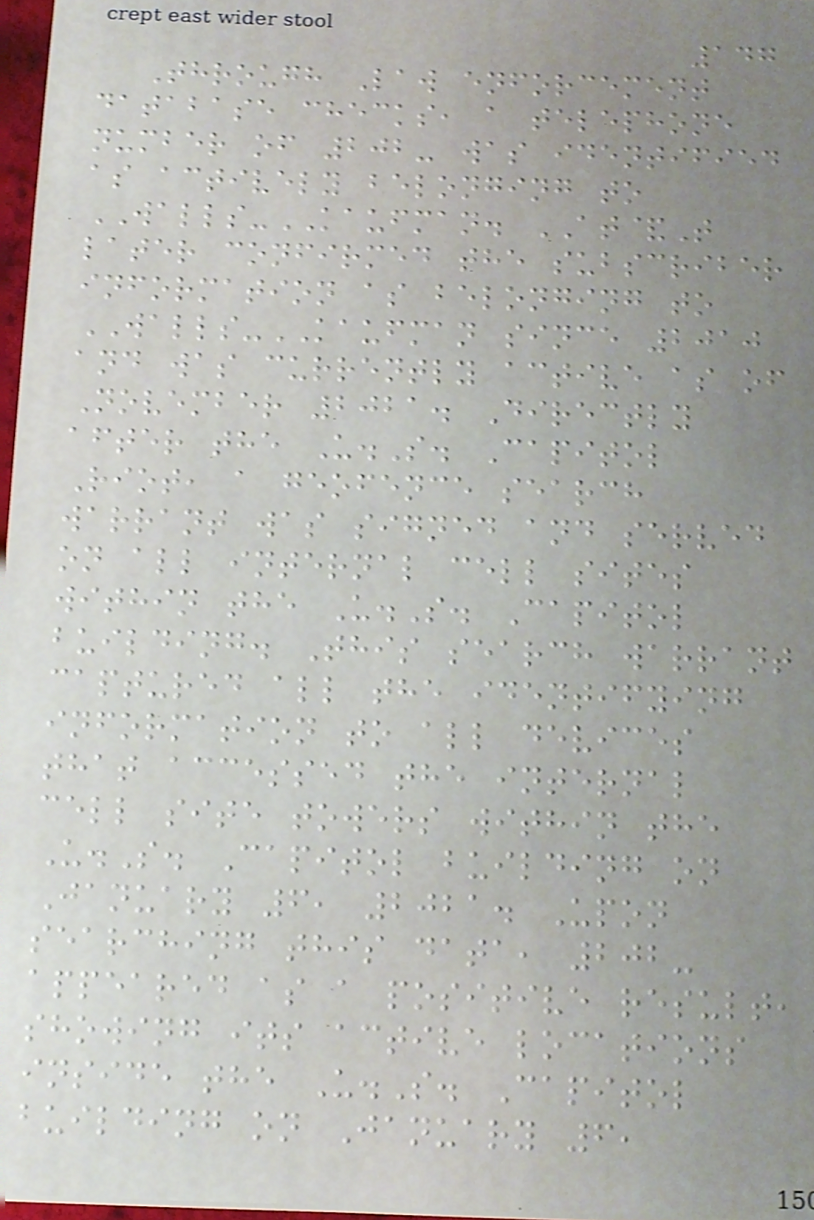147
Through Law enforcement
database checks, a telephone
number of 202- was identified
as actively belonging to
WALLS-KAUFMAN. AT&T
later confirmed the subscriber
information as belonging to
WALLS-KAUFMAN since 2010
and was currently active as of
November 2021. Directly
after the U.S. Capitol
Riot, a geofence search
warrant was signed and served
on all internal cell sites
within the U.S. Capitol
building. This search warrant
captured all the identifying
information to all devices
that accessed the internal
cell site towers within the
U.S. Capitol building on
January 6, 2021. Upon
searching this data, 202-
appeared as a positive result,
showing its active locations
inside the U.S. Capitol
building on January 6,
